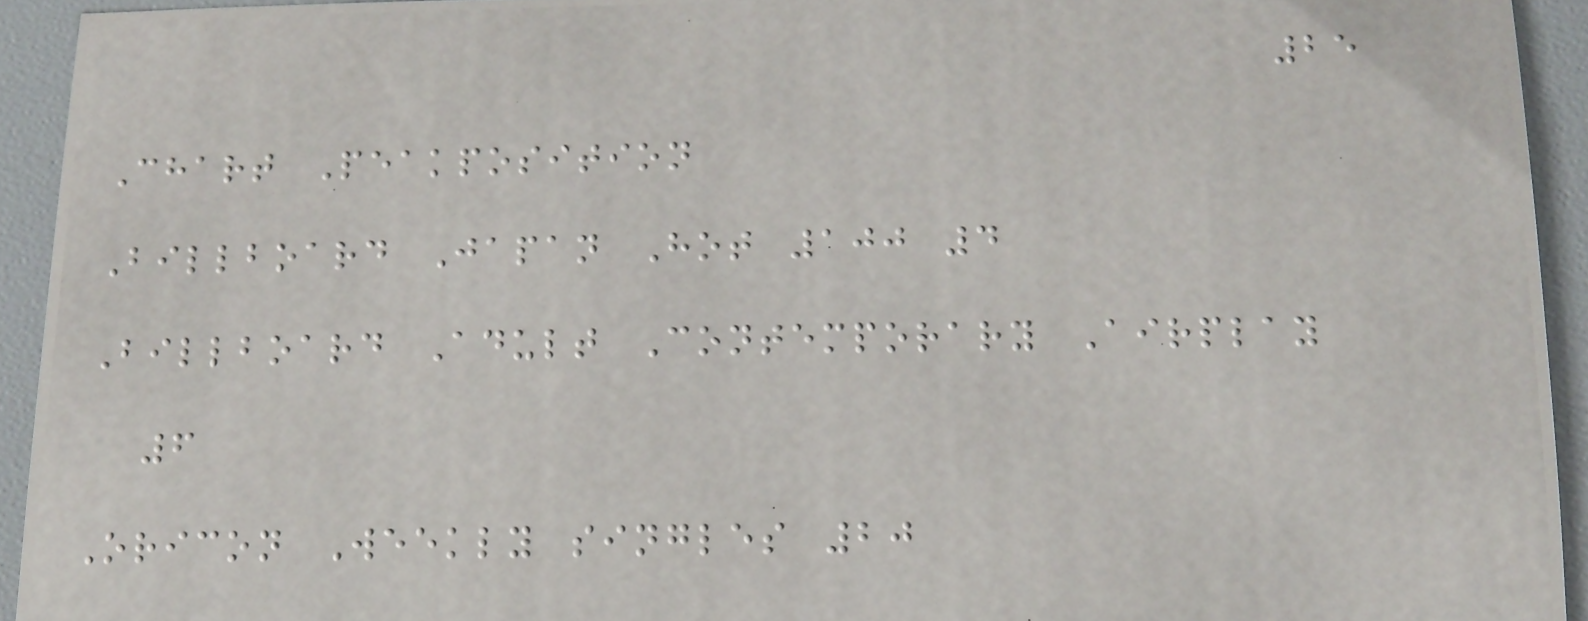25
Chart Peakposition
Billboard Japan Hot 100 4
Billboard Adult Contemporary Airplay
6
Oricon Weekly singles 20
